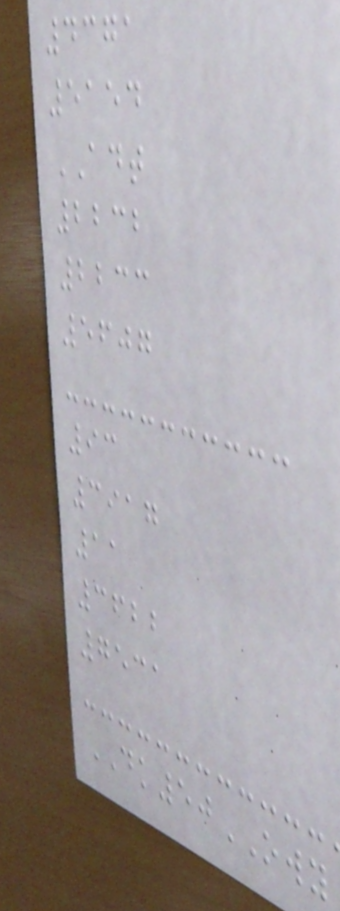4371
5154
ADT
2232
2233
5607
93
3917
11
3622
7531
DK50OWY
